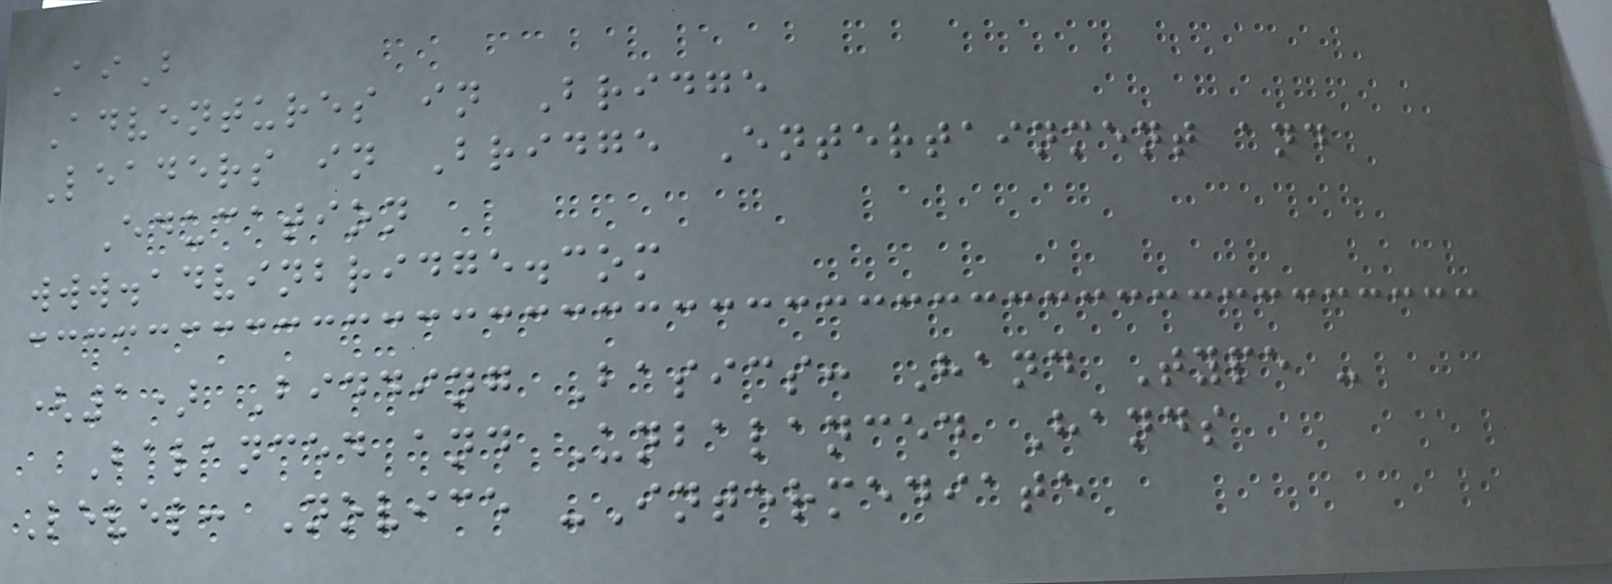AiB
Adventures in Bridge
Leaders in Bridge Entertainment and
Education
www.advinbridge.com
(1) Bidding Basics: Hand Type -
Balanced and Unbalanced Hands
Level: Novice -Intermediate
